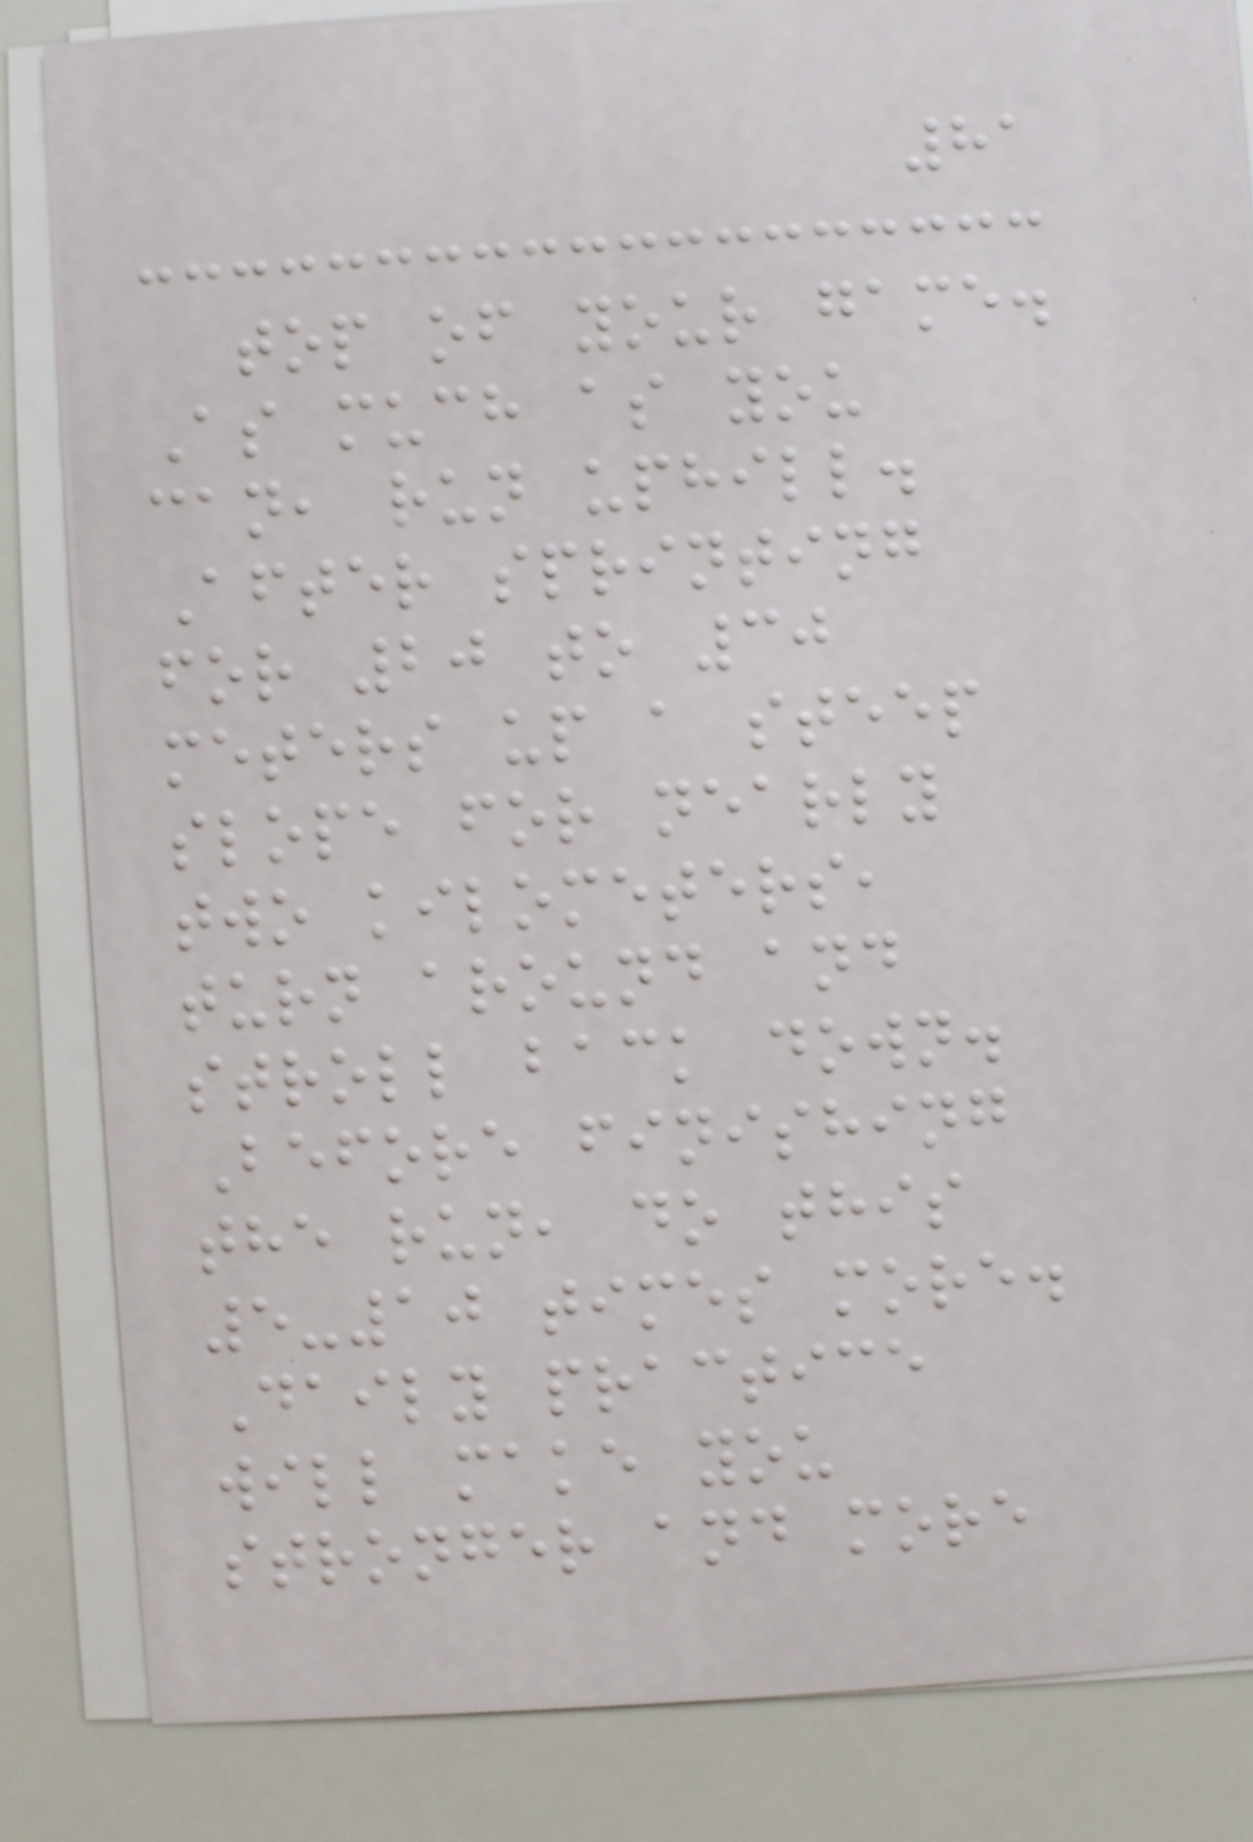81
top of your game.
As much as you
can, run uphill.
After sprinting
for 20 to 30
meters up a steep
slope for nearly
two kilometers,
turn around and
stroll back down.
Before finishing
the run, do this
5-10 times more.
Daily practice
will make you
stronger and more
